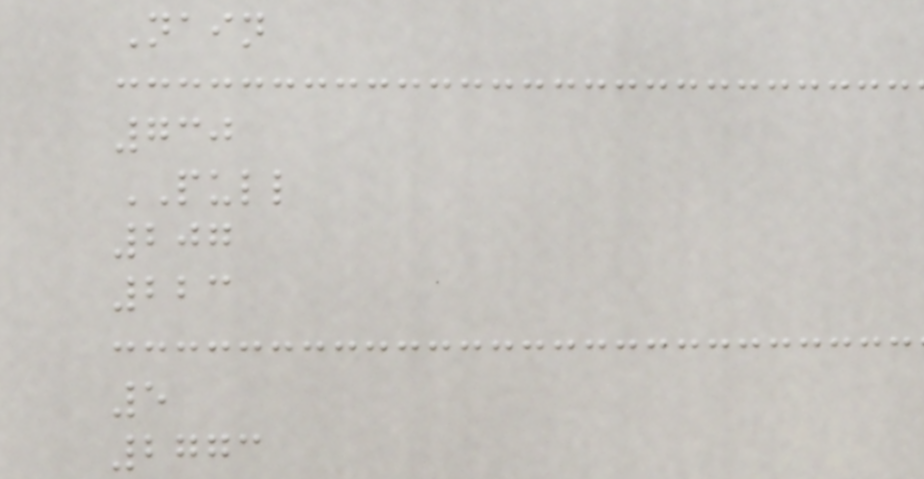Nain
730
PULL
207
223
5
2773
